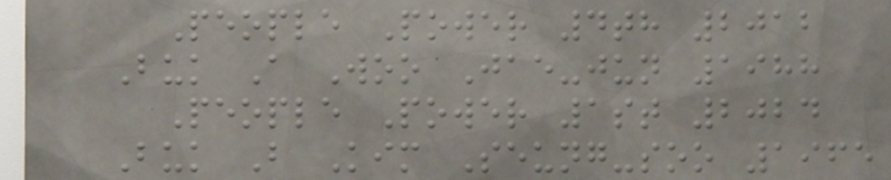People Power 4th 2012
Buk A Woo Jae-jun 1988
People Power 1st 2024
Buk B Kim Seung-soo 1965
